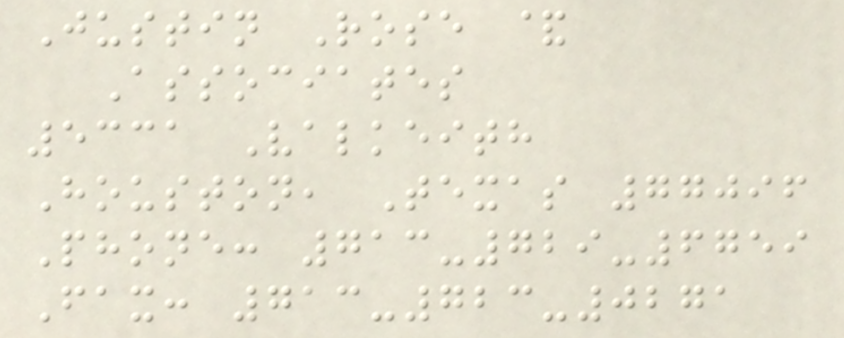Justin Rose &
Associates
5331 Valkeith
Houston, Texas 77096
Phone: 713-729-6759
Fax: 713-723-0271
